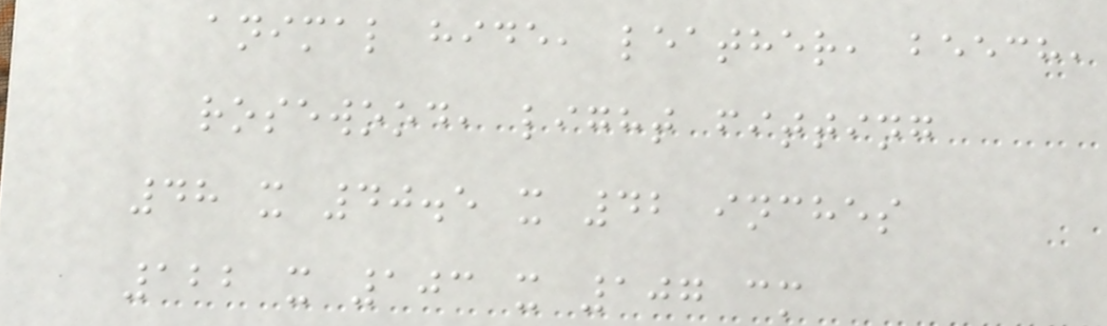animal hide, leather, beech,
rosewood, light fitting
48 x 40.5 x 42 inches
122 x 103 x 107 cm
